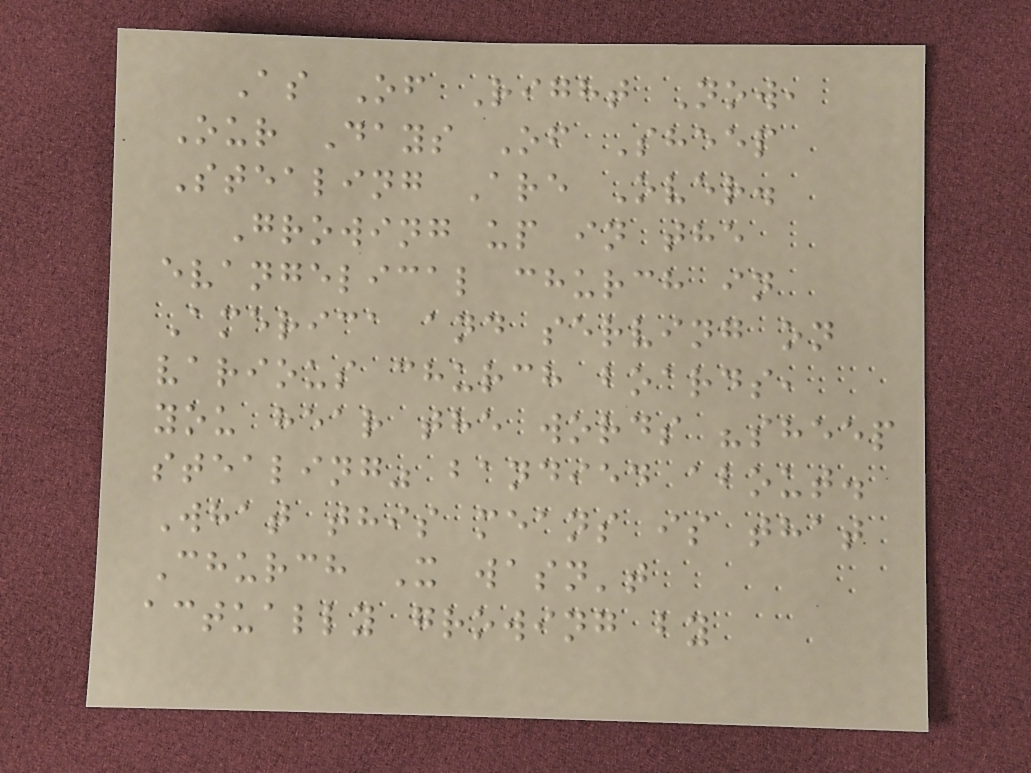As Of Right Now,
Our Days Of Sheep
Stealing Are Over.
Growing up in the
evangelical church in
America and serving on
various church boards,
you hear the words "sheep
stealing" bandied about.
What this means is that
Church X wasn't
actually growing by
